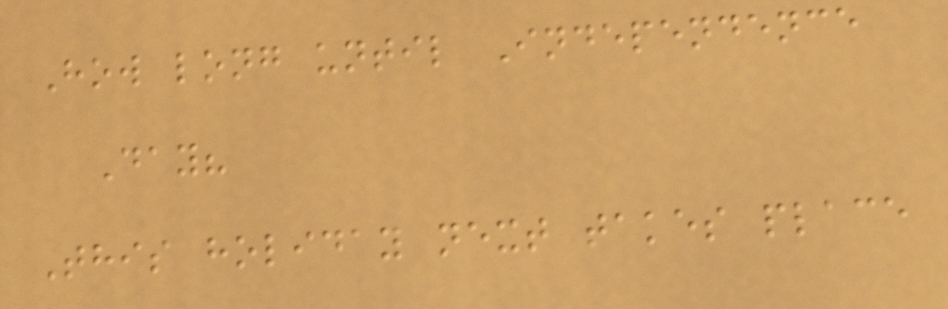How long until Independence
Day?
This holiday next takes place
